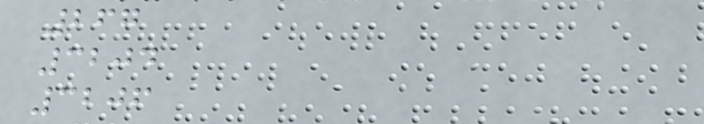267
3204
3206
